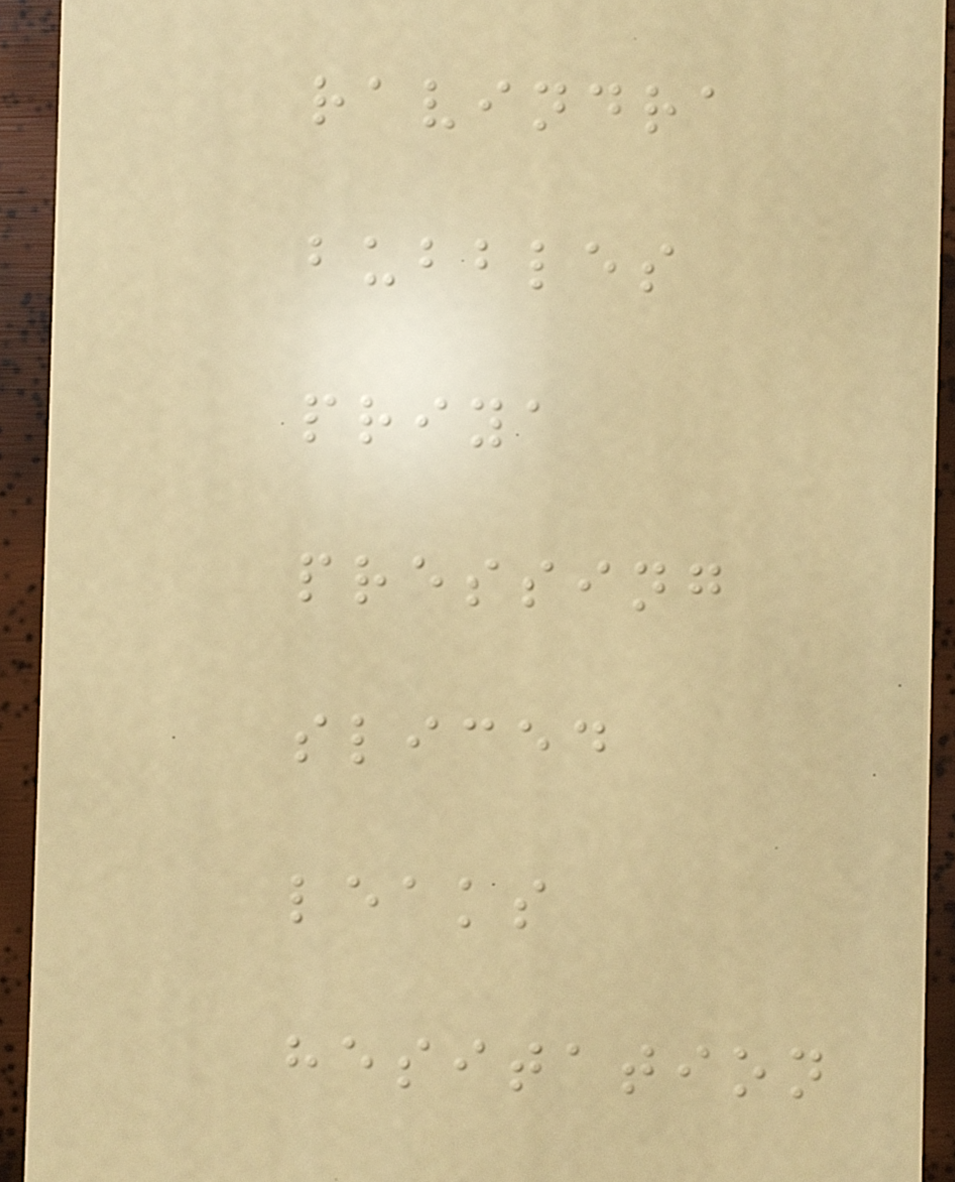ravindra
bubbles
priya
pressing
sliced
leaks
hesitation
